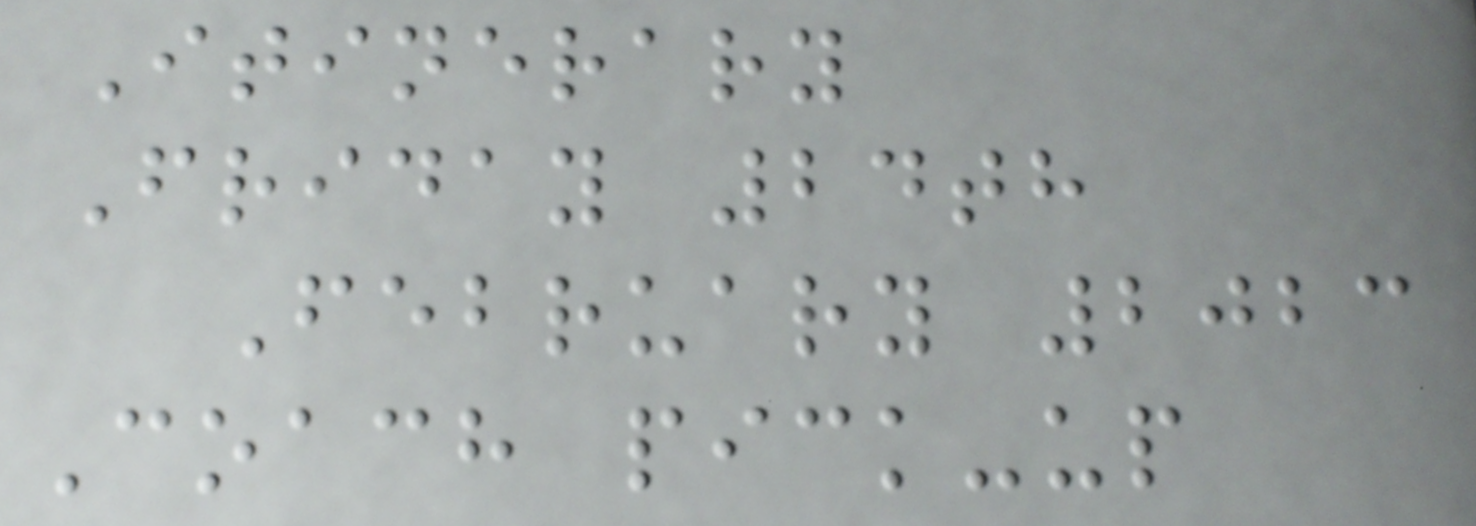Itinerary
Friday 24th
February 2023
Coach pick-up
